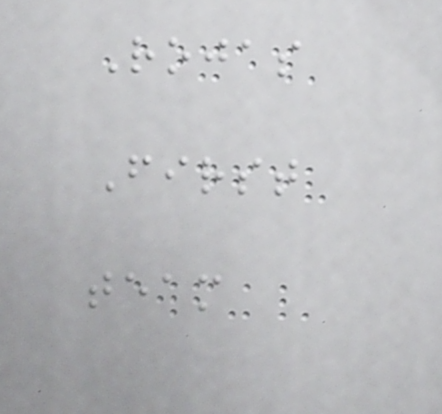Rojas
First
team
